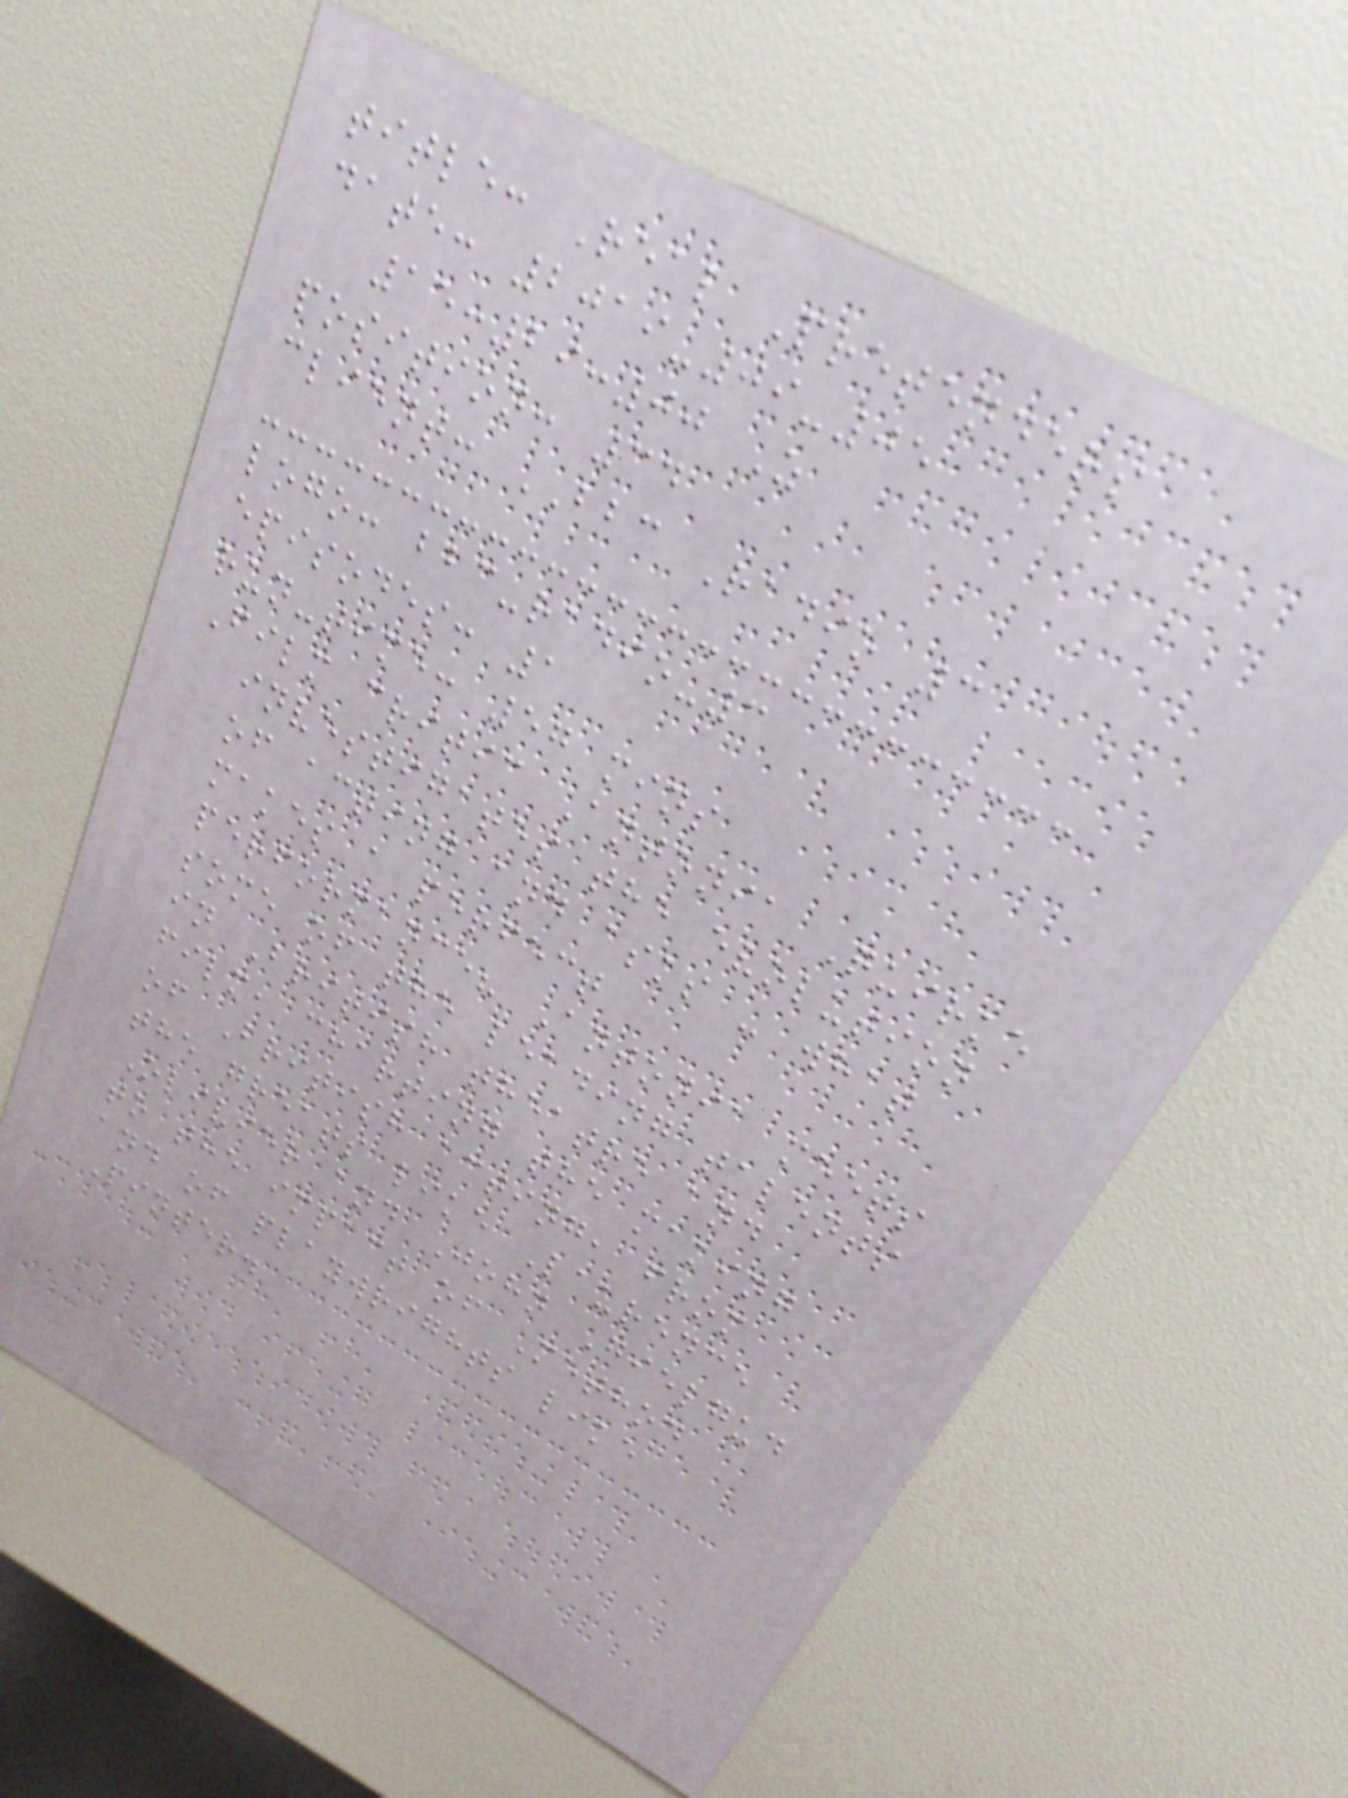title: Real Pretenders
date: 2019-09-05
15:29:00 Z
position: 34
client: BBC Radio 3
logo: bbc-radio-3
episodes: 1
run-time: 57 mins
Film critic Antonia Quirke
investigates the evolution
of acting and asks - what
makes a perfect
performance? Antonia meets
some of the leading talents
in British theatre and
film, charting the making
of British acting, from
the greats like Laurence
Olivier and John Gielgud
to the impact of Method
and of playwrights like
Pinter.
